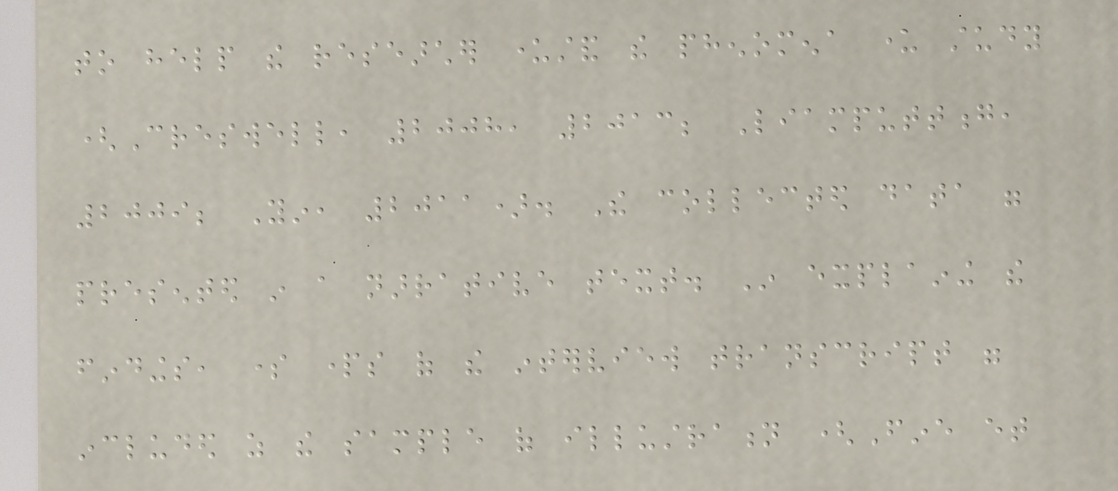to help the researcher understand the phenomena under study
(Creswell, 2008, 2013; Liamputtong,
2009; Yin, 2011). The collected data were
presented in a narrative text. In explaining the
findings, some parts of the interview transcript were
included as the sample of illustration (Fine et
